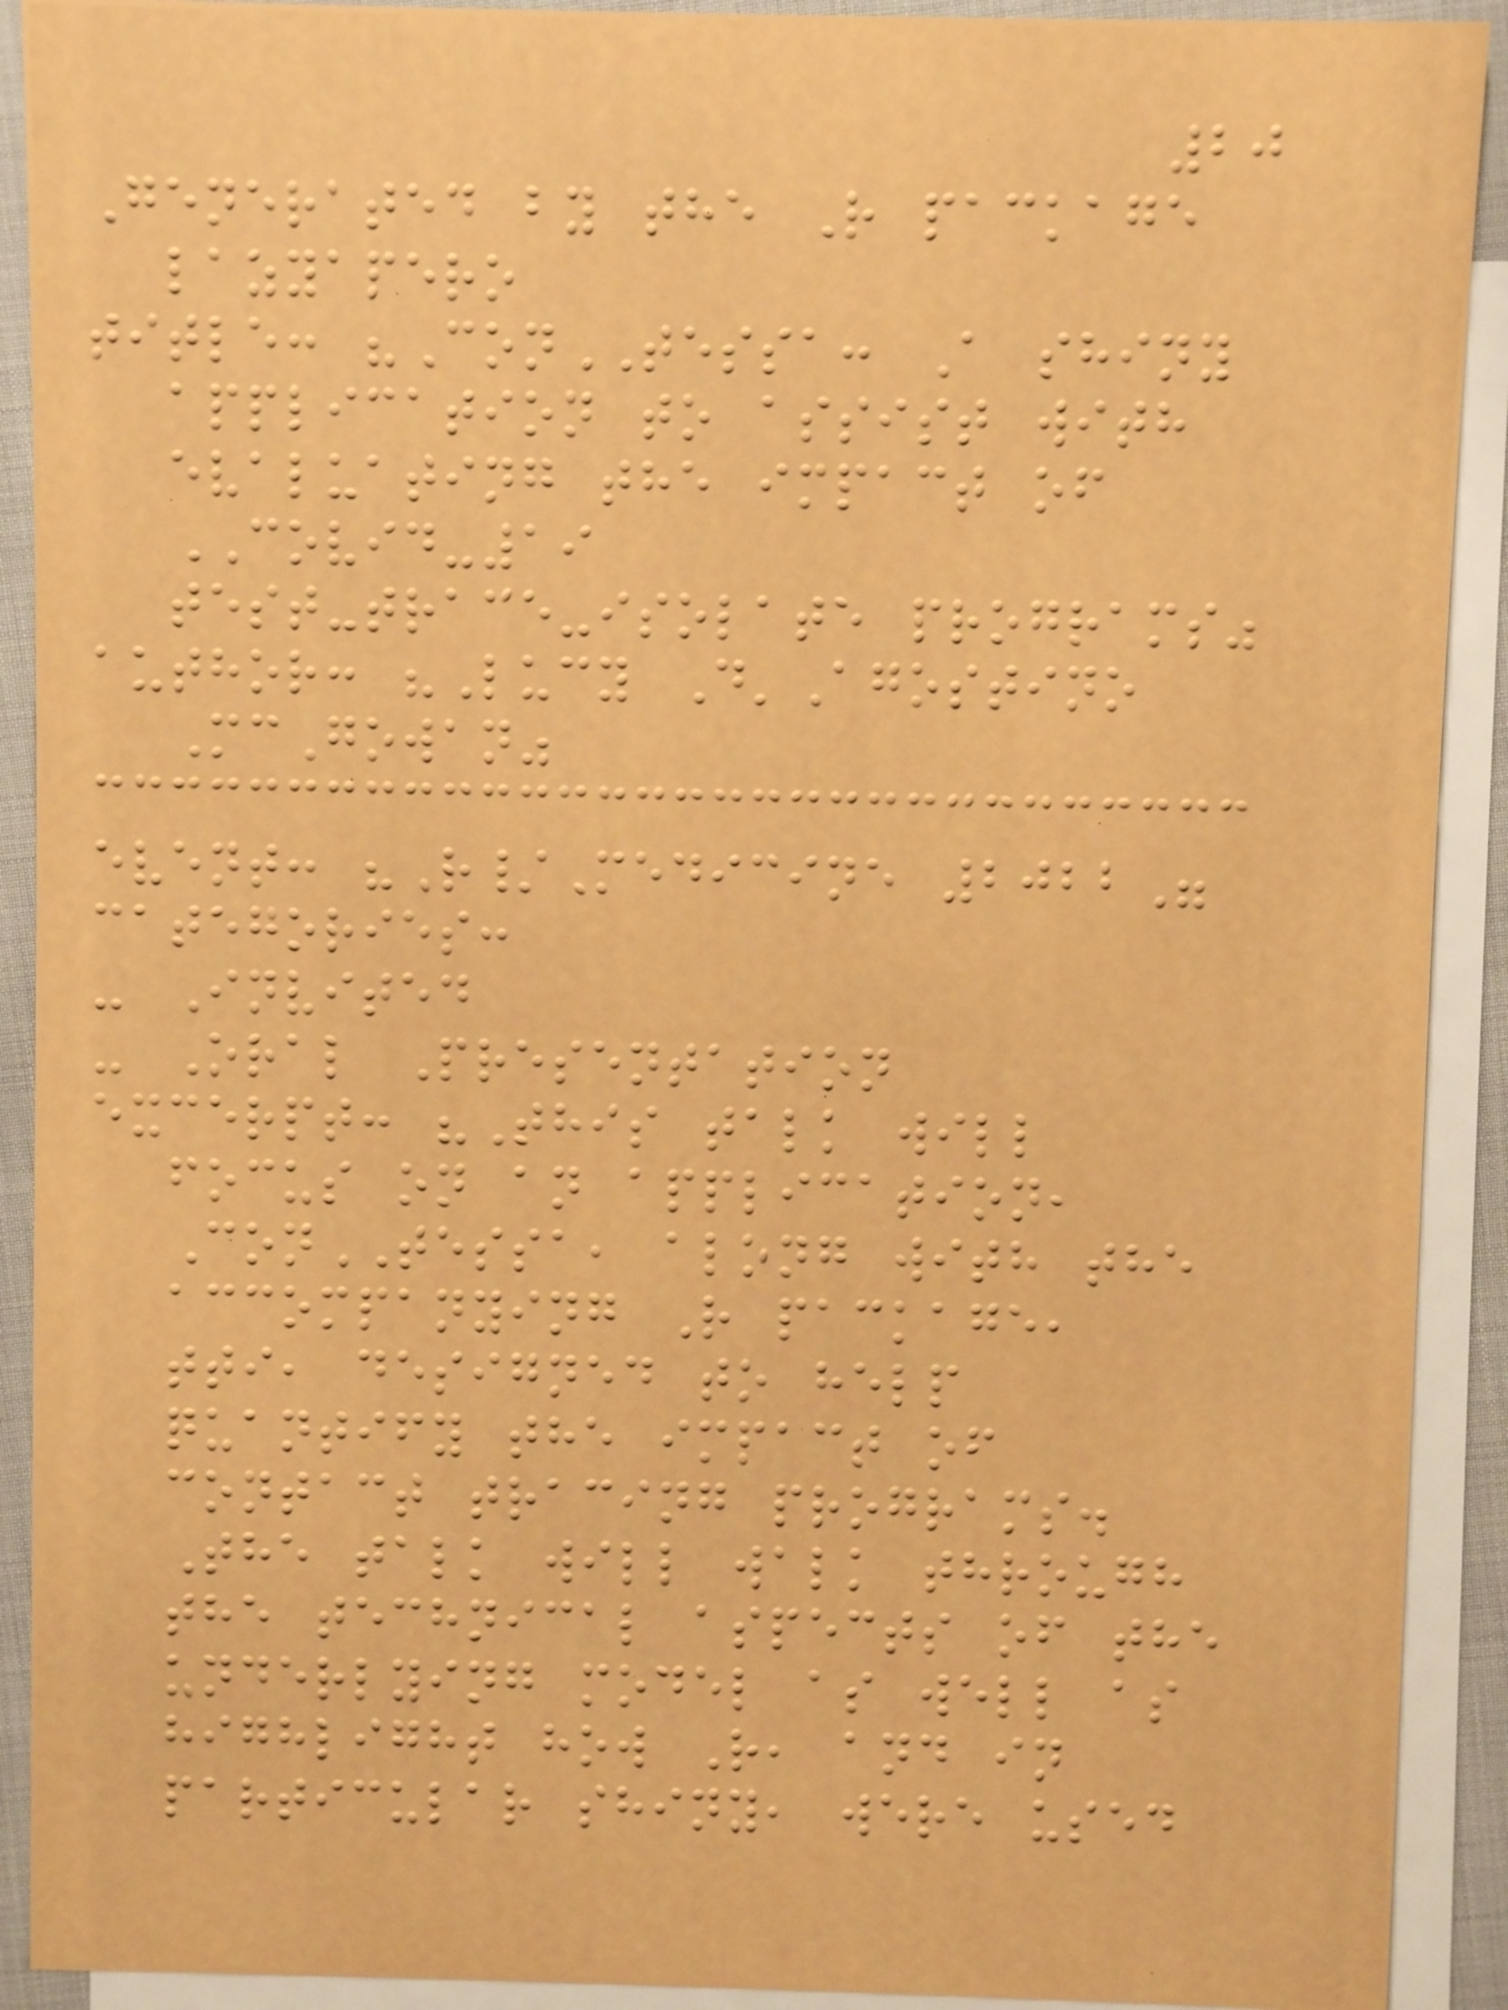20
Generated by the R package
lazyapero
title: "ConTESSA: A shiny
application to assist with
evaluating the impact of
COVID-19
test-trace-isolate programs"
author: "Lucy D'Agostino
McGowan"
event: "R/Medicine 2022"
categories:
- Invited
- Oral Presentation
excerpt: "This talk will
focus on an application,
ConTESSA, along with the
accompanying R package,
tti, designed to help
quantify the impact of
contact tracing programs.
The talk will walk through
the technical aspects of the
underlying model as well as
highlight how R, and in
particular shiny, were used
